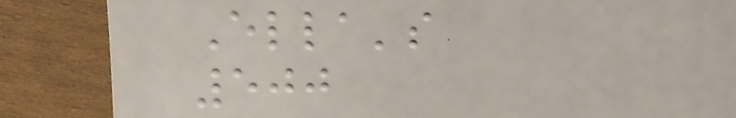Ella's
500
